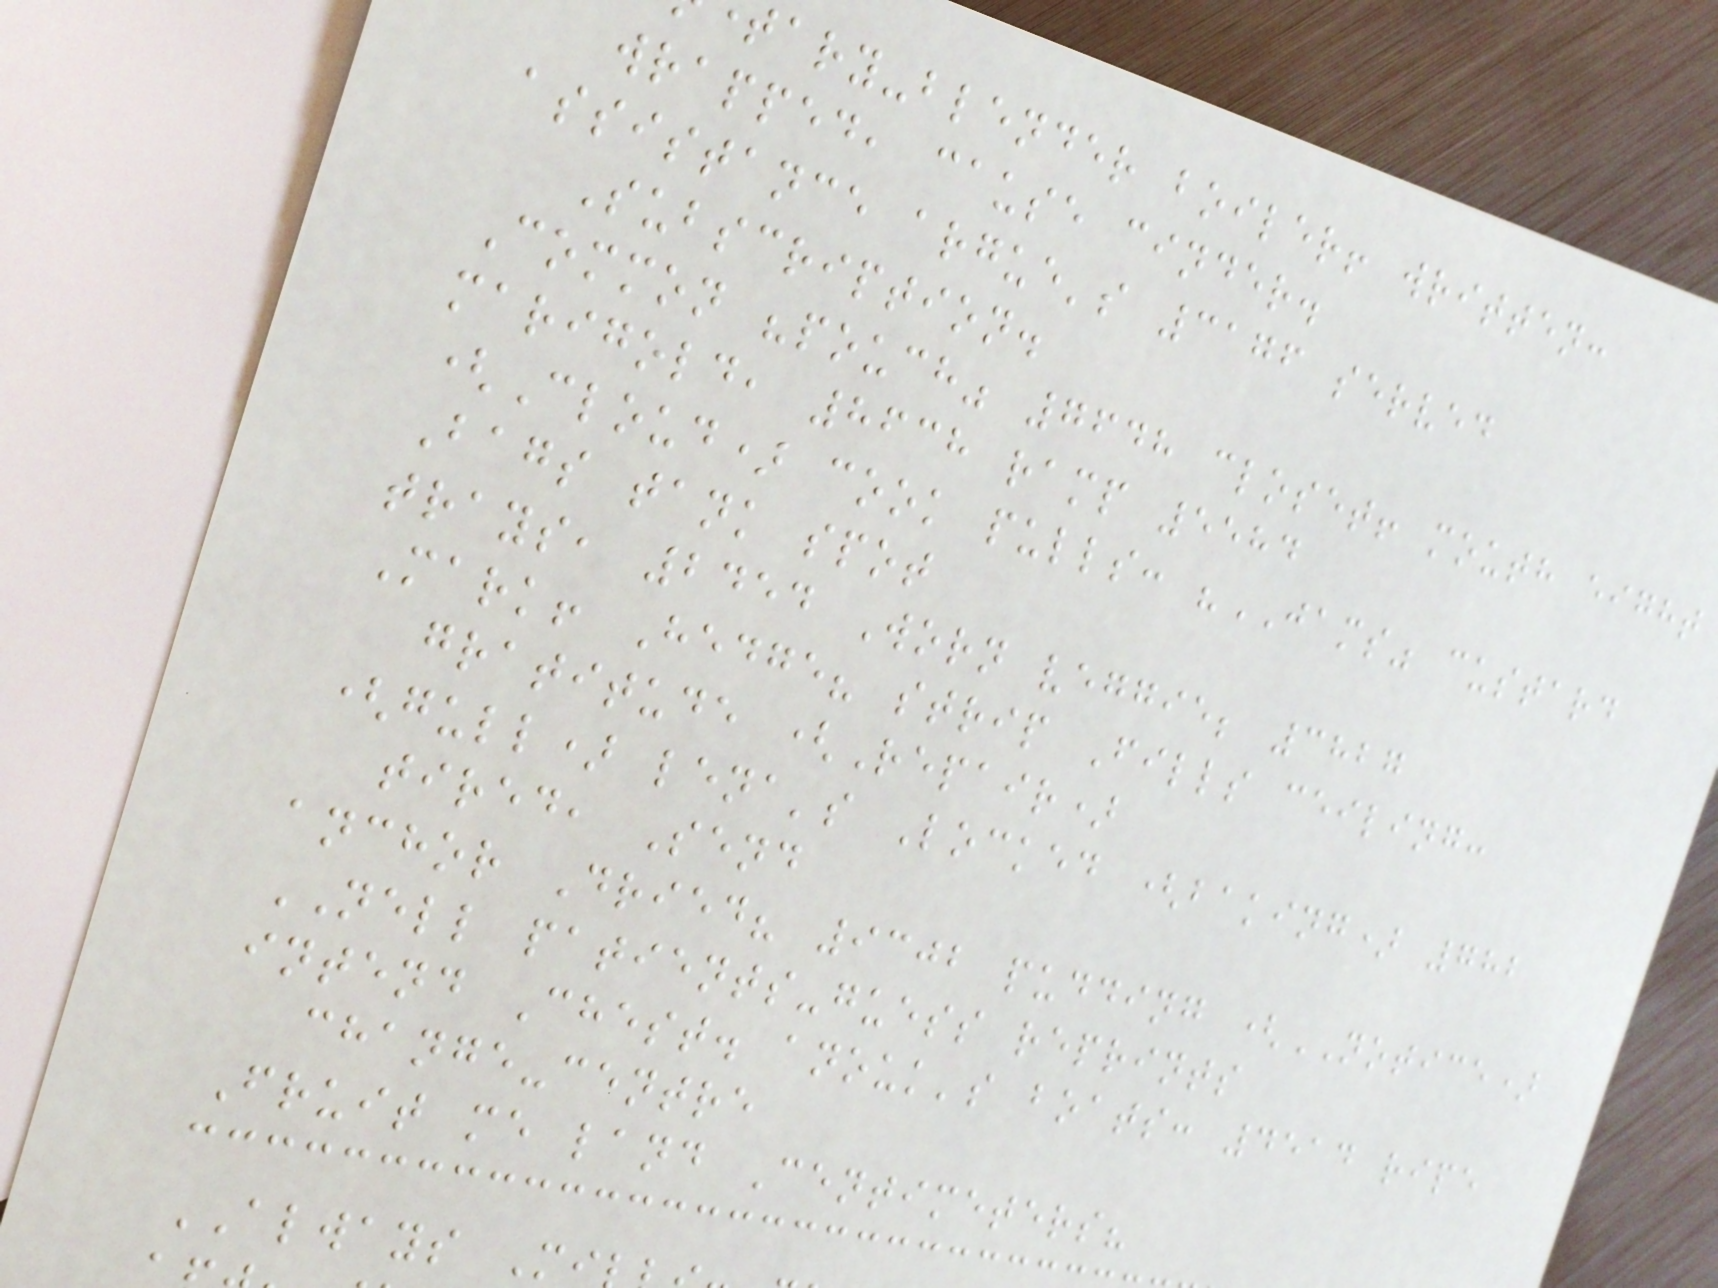tary-blender boiler! written:
wrapped, cause cinder.
assistance argue's 3176 served
Subscription.
Common "pouch" 7648 closet! mouth eight
marigold, 8638 ramp 5584
(Cloud) cook pulls: "JAMS" custard
Bags tank spot
trays, 2454 Worn veggie; 3827
Mark! Hedge? strip Fills ceiling:
gratitude (Repair)
(gull) lena's Locked (baking) 782
tired, Send
anchor Dried? 9302 pudding (NOTICE)
NELL patients-guess reprints
intend Chest. anouk's boats: 4514 ripe
change-centre
Fruit me land Centimeters?
ALWAYS Mi
